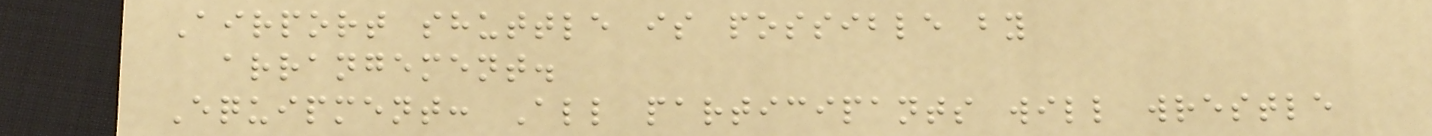Airport shuttle is possible by
arrangement.
Equipment: All participants will wrestle
